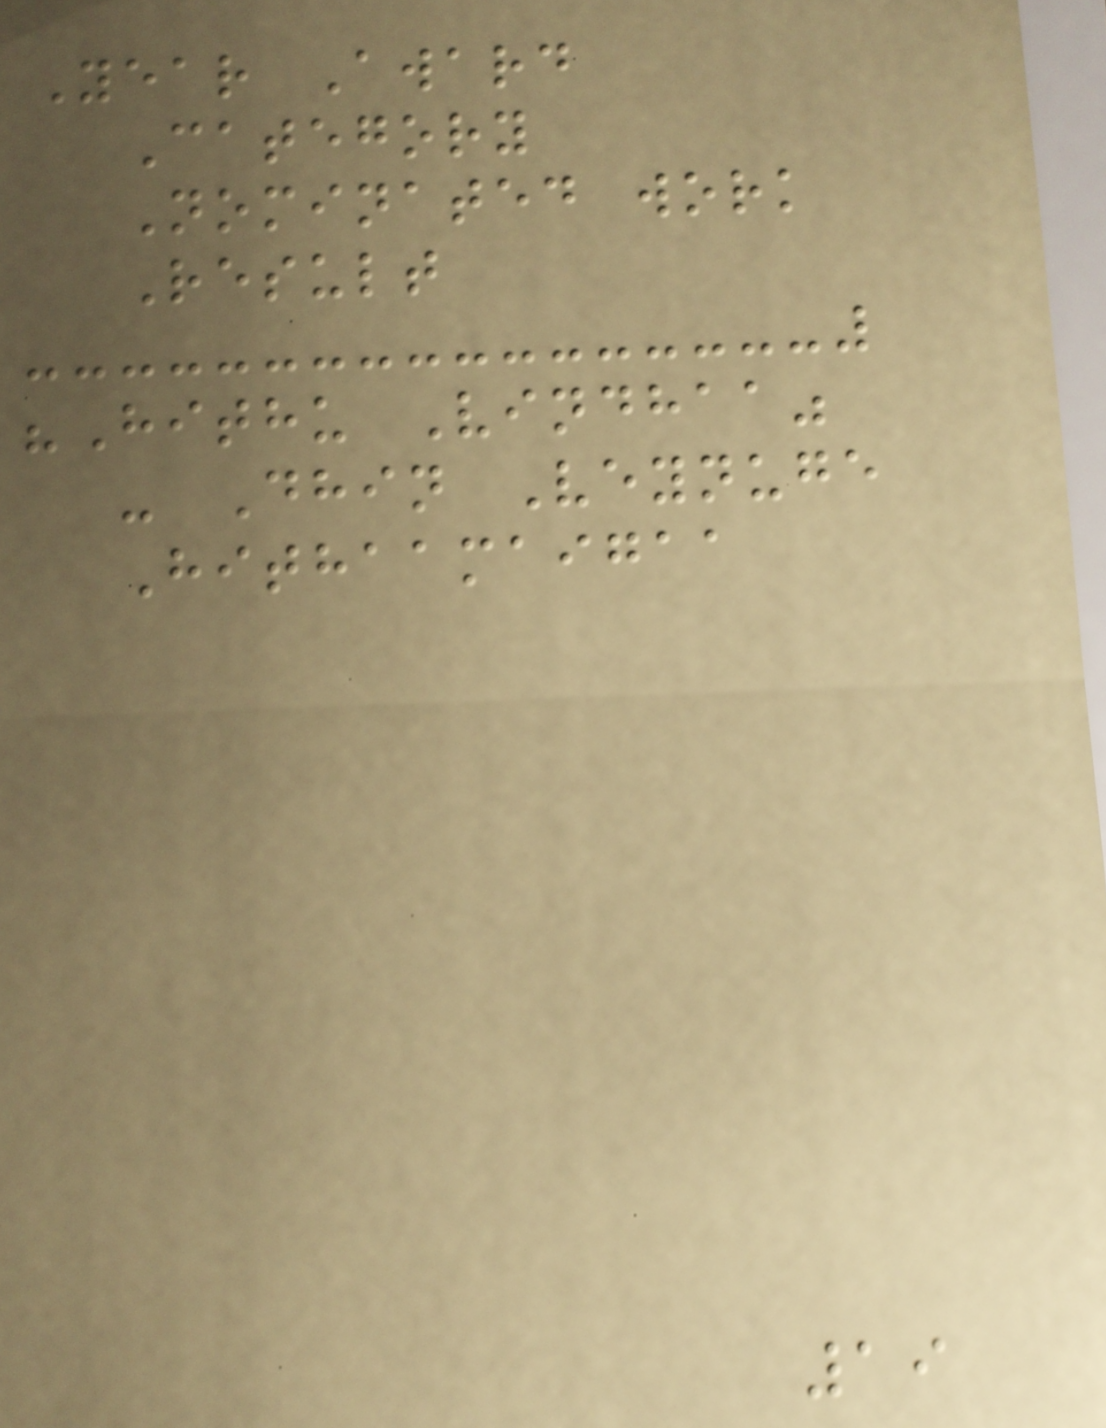Year Award
Category
Nominated work
Result
"Hithu Vindhaa"
- Dhin Veynuge
Hithaamaigaa
19
